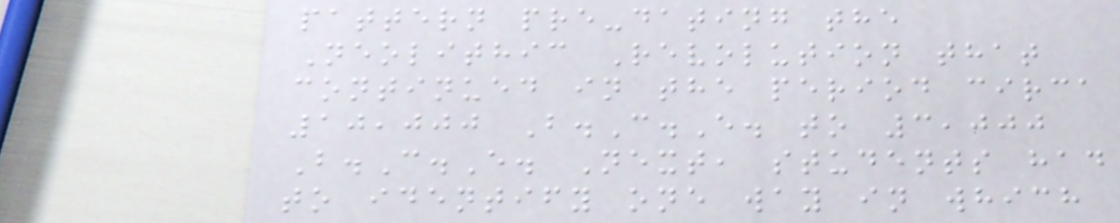pattern pre-dating the
Neolithic Revolution that
continued in the period circa
10,000 B.C.E. to 3,000
B.C.E. Next, students had
to identify one way in which
